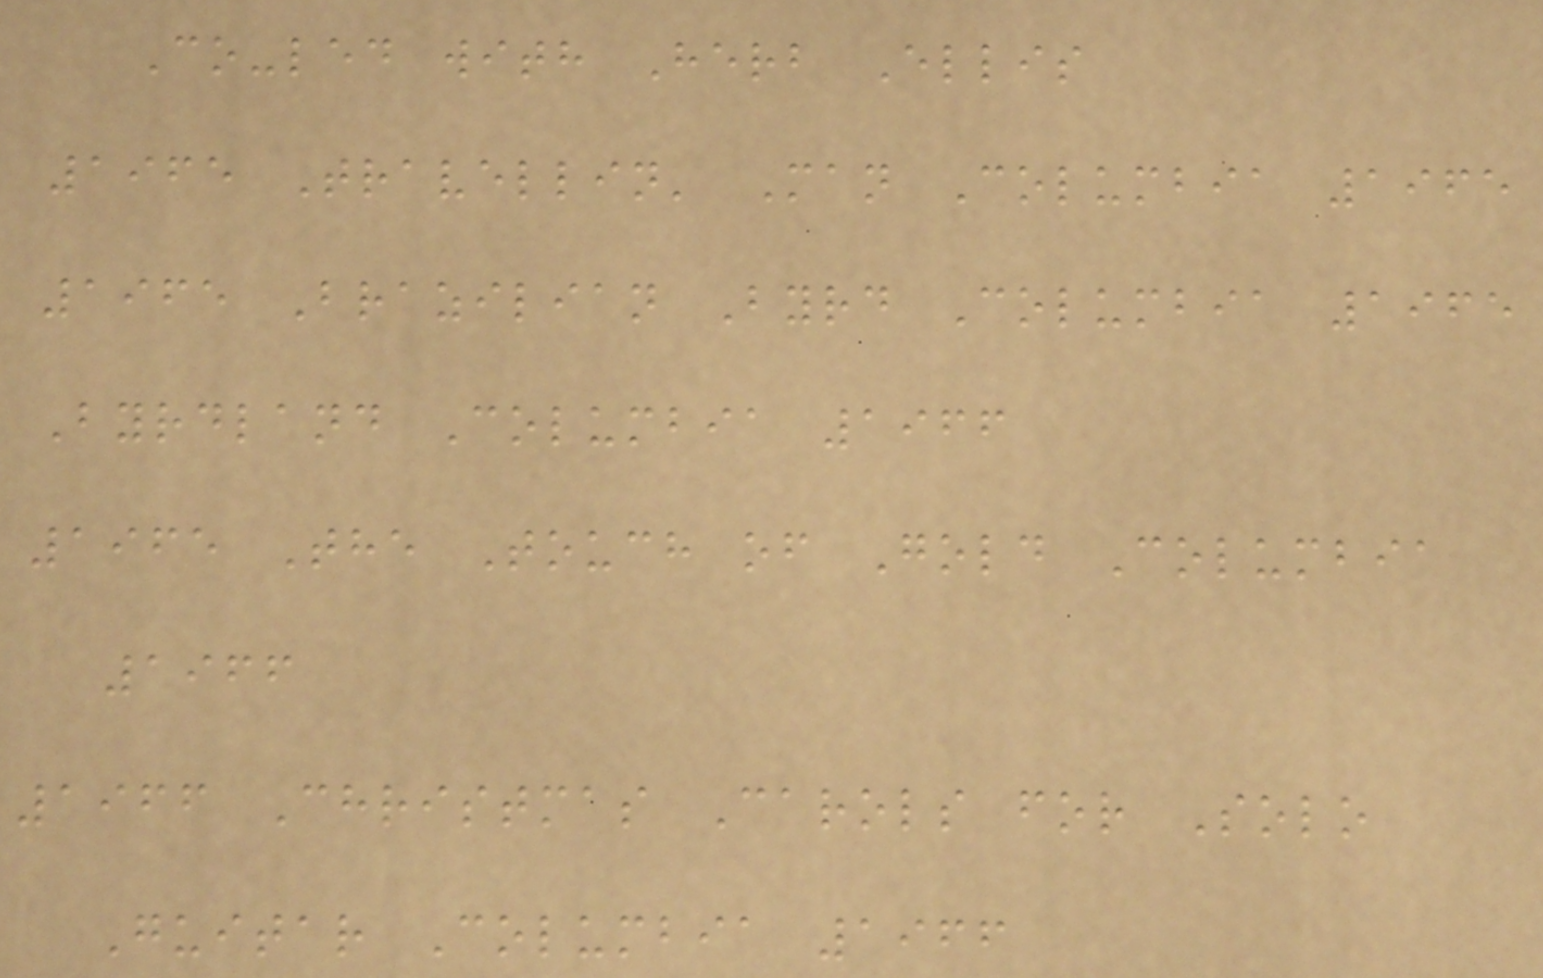Co-led with Herb Ellis
1965 Travellin' Man Columbia 1965
1965 Brazilian Byrd Columbia 1965
Byrdland Columbia 1966
1965 The Touch of Gold Columbia
1966
1966 Christmas Carols for Solo
Guitar Columbia 1966
